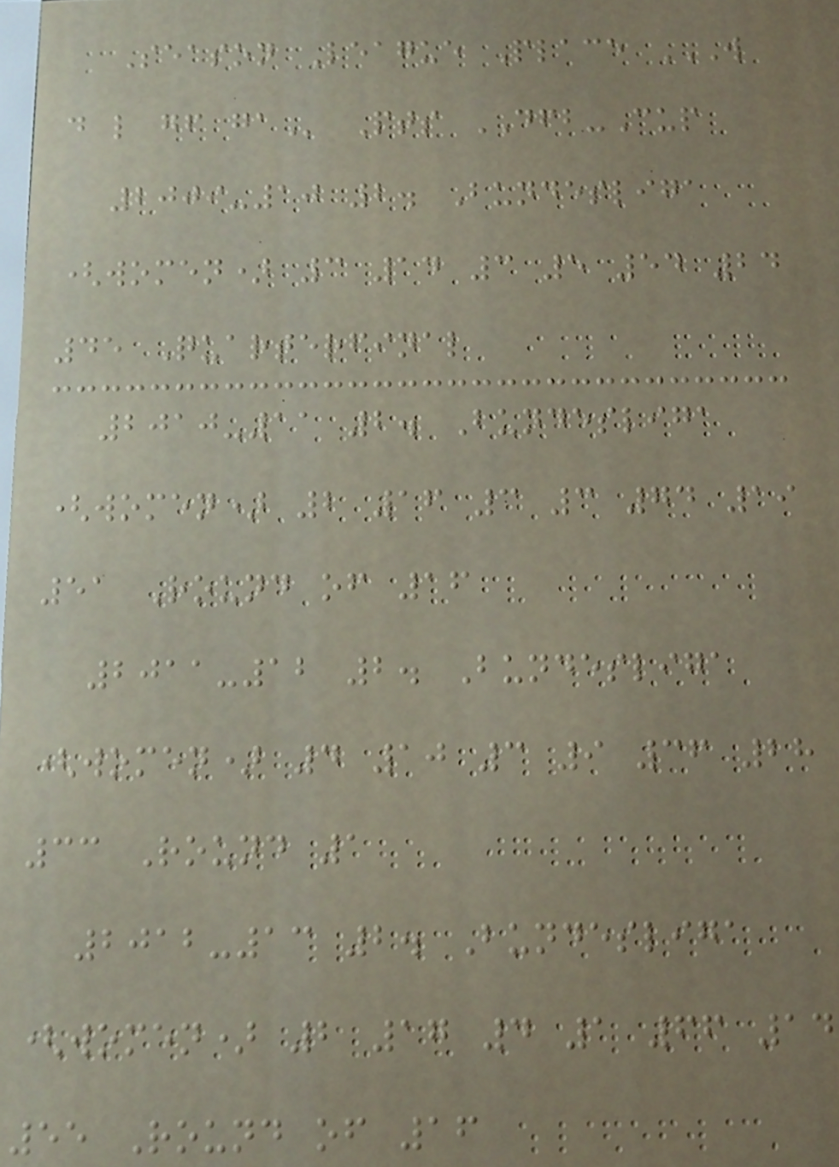Season League Place W
D L GF GA Pts DFB-Cup
2009-10 2. Bundesliga
(women) 3 14 3 5 54 24
45 Quarterfinal
2010-11 2. Bundesliga
(women) 2 16 3 3 74 19
51 Round of 16
2011-12 2. Bundesliga
(women) 4 10 3 9 36 28
33 Round 1
2012-13 2. Bundesliga
(women) 2 17 4 1 66 14
55 Round of 16
